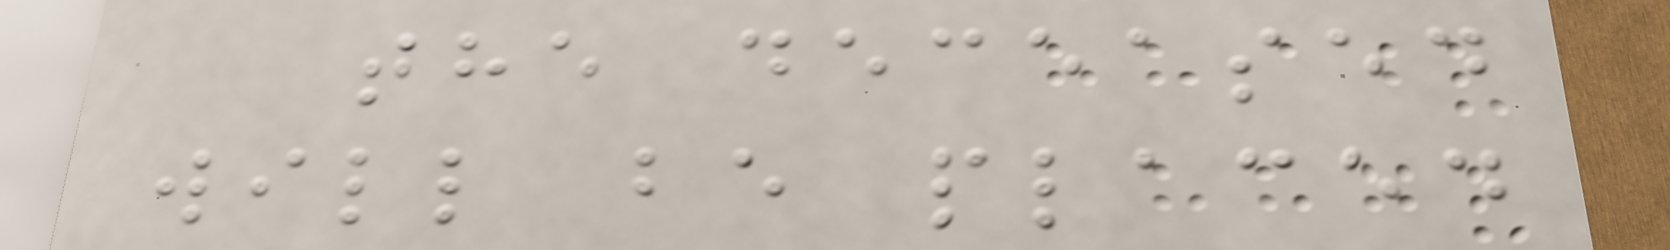the deceased
will be placed
